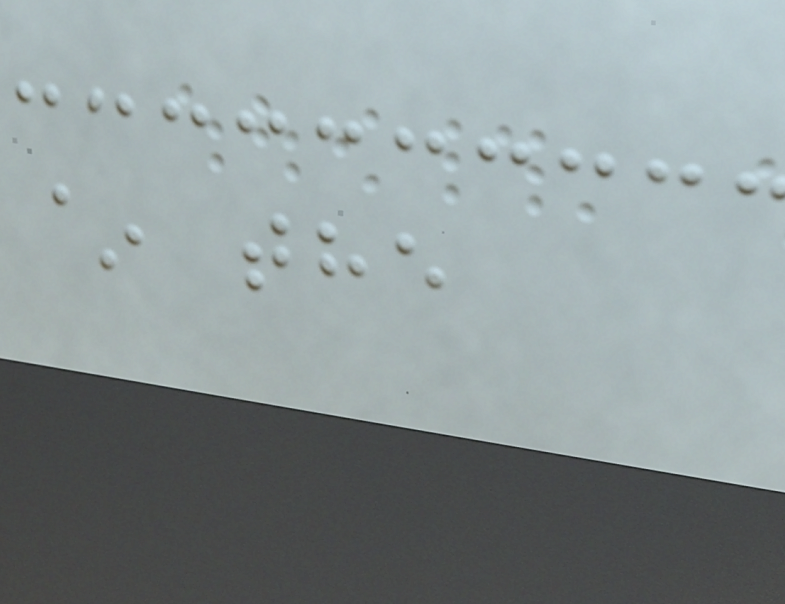~ the
